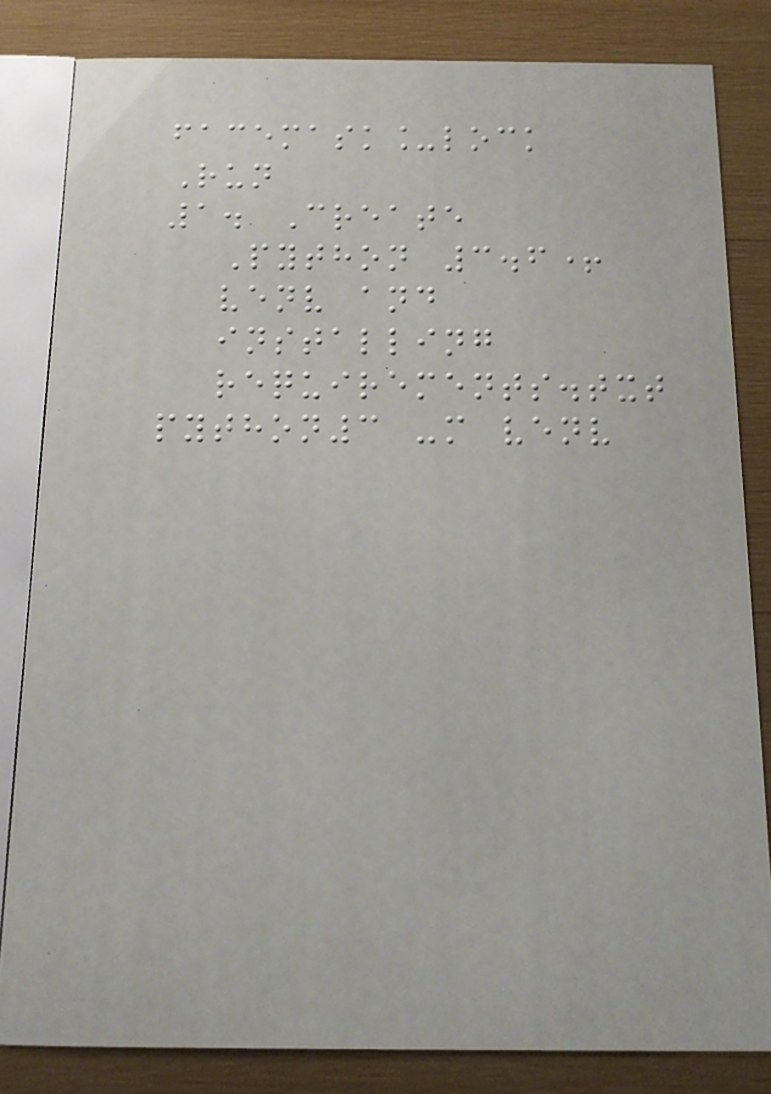facemask_lock
Run
1. Create
Python 3.6+
venv and
installing
requirements.txt
python3 -m venv
